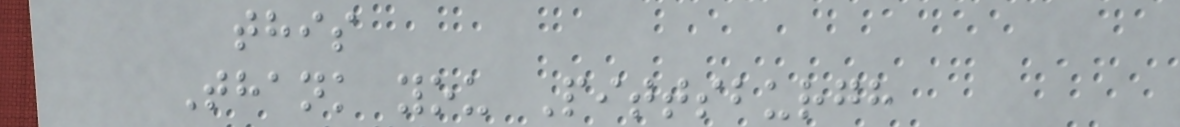this
Thank you Pittsburgh
